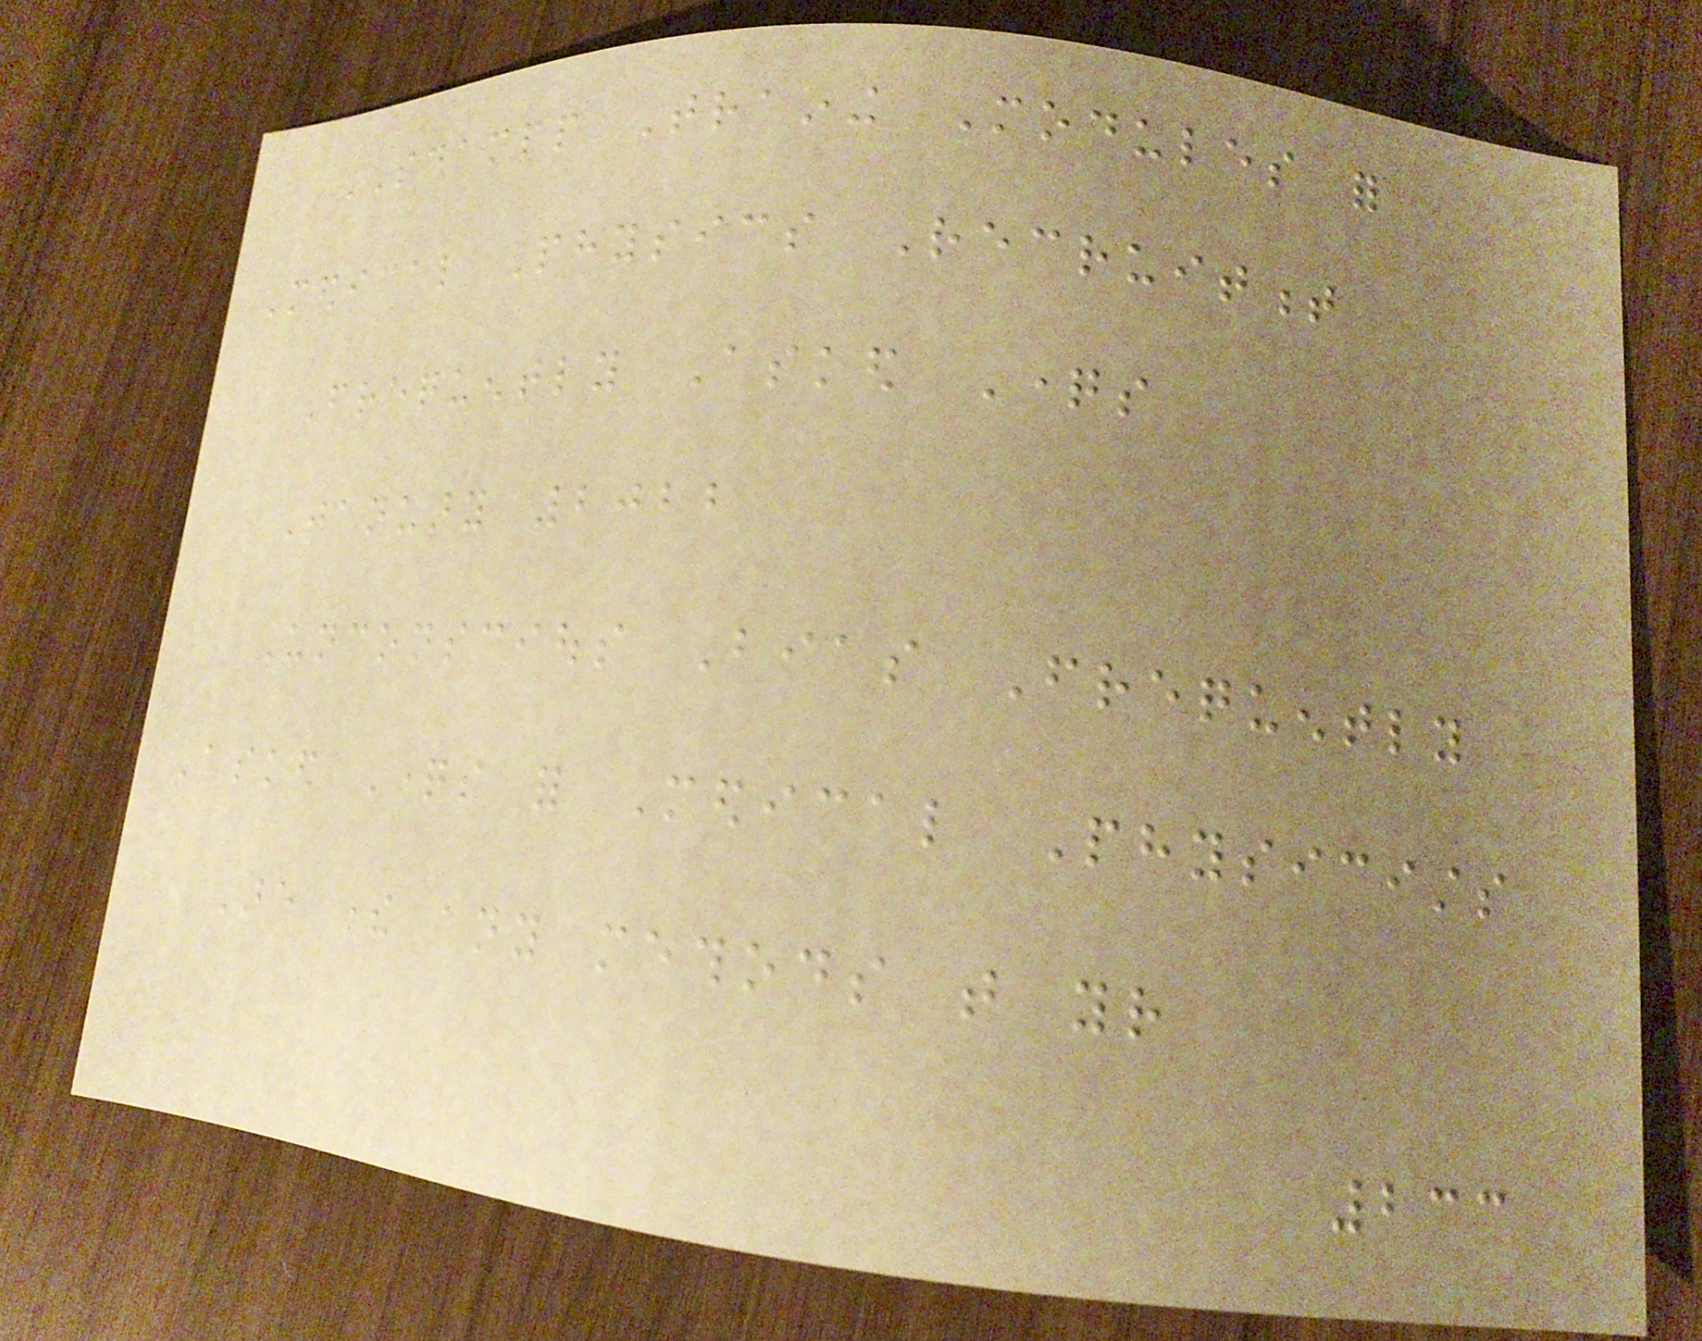SDAMPP Training Modules for
Medical Physics Recruitment
Frequently Asked Questions
January 2022
Unconscious Bias Frequently
Asked Questions for Medical Physicists
Are there any methods that your
233
